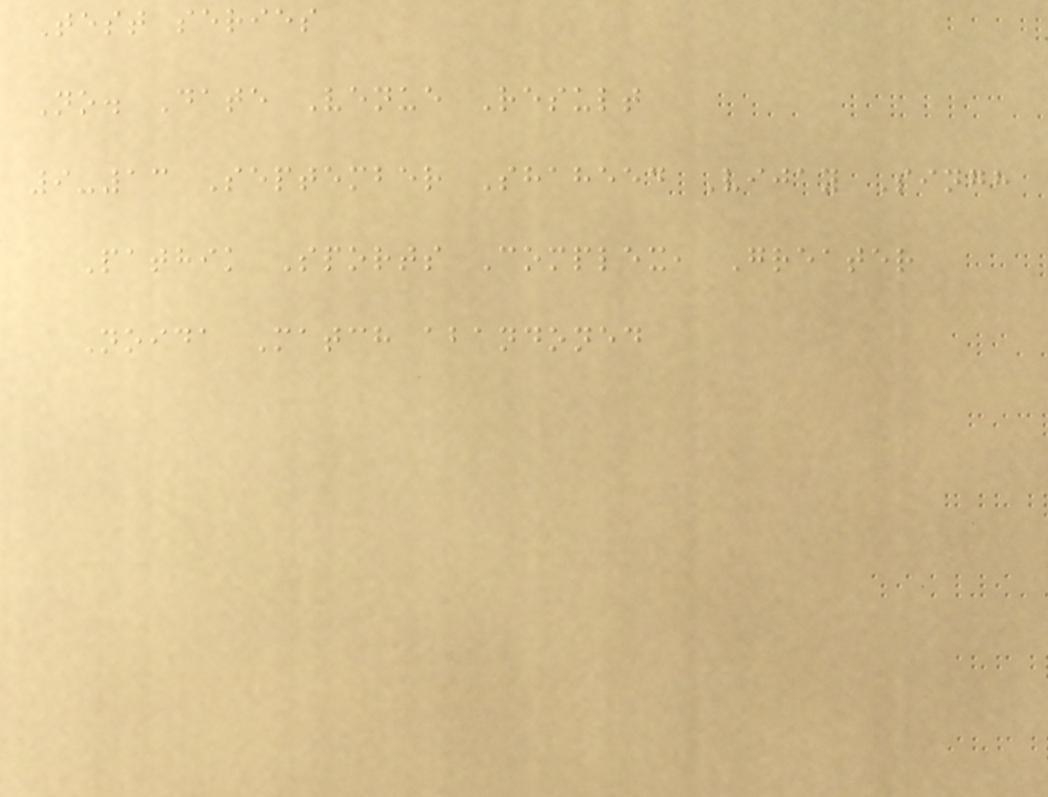Test series
No. Date Venue Result
9-13 September Shaheed Vijay Singh
Pathik Sports Complex, Greater
Noida Match abandoned
